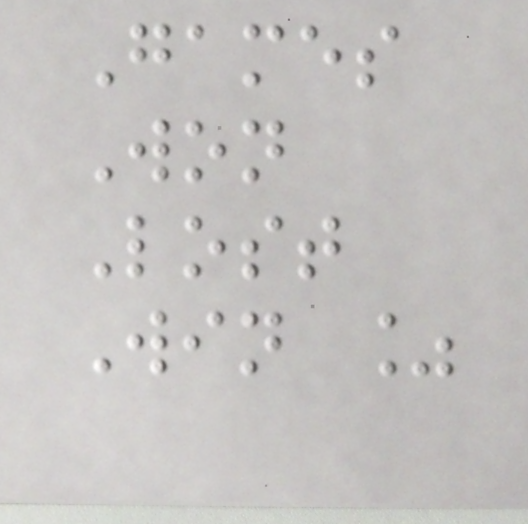Games
Won
Lost
Win %
